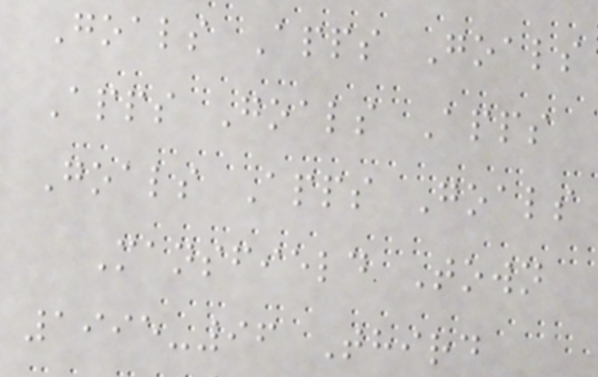Goals Apps Goals
Apps Goals Apps
Goals Apps Goals
Mansfield Town
1995-96 Third
